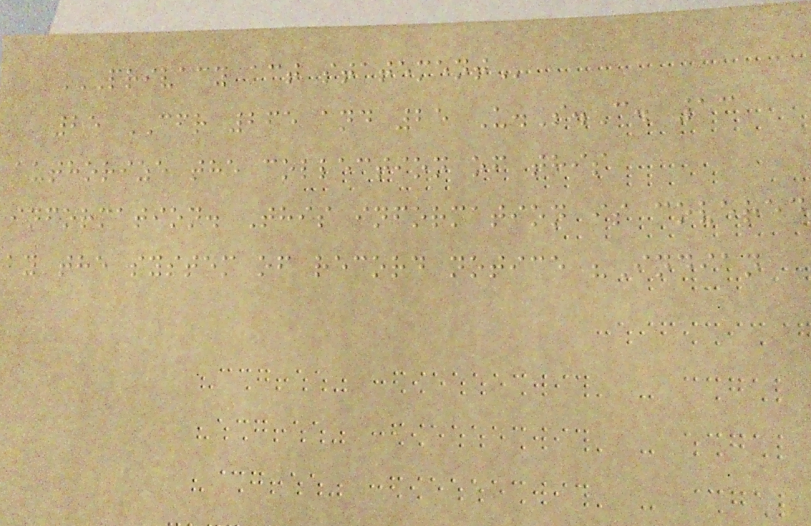PRIVACY ACT STATEMENT
25 CFR 265 and 25 U.S.C. 13
authorize the collection of this
information. This information is covered
by the system of record notice "Indian
